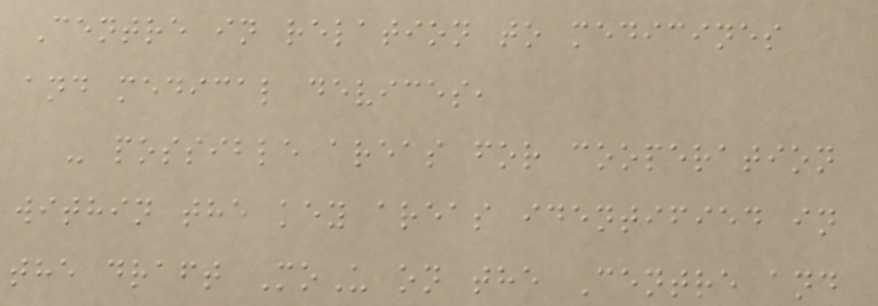Centre in relation to medicines
and medical devices,
- possible areas for cooperation
within the key areas identified in
the draft MoU on the Centre and
